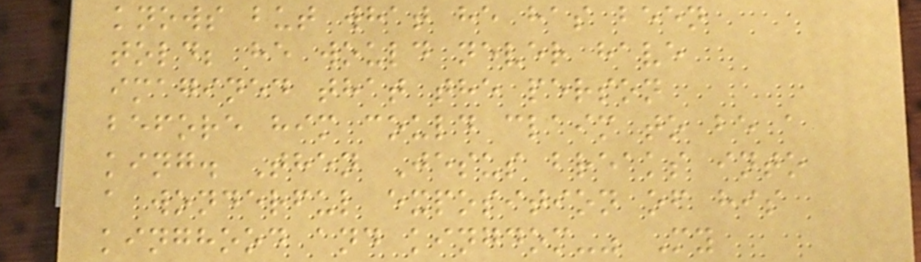knows but what he has been
told; he would never have
imagined that the person
before him could claim to be a
king. Then Jesus breaks into
a wonderful exposition of his
kinghood and kingdom-" My
